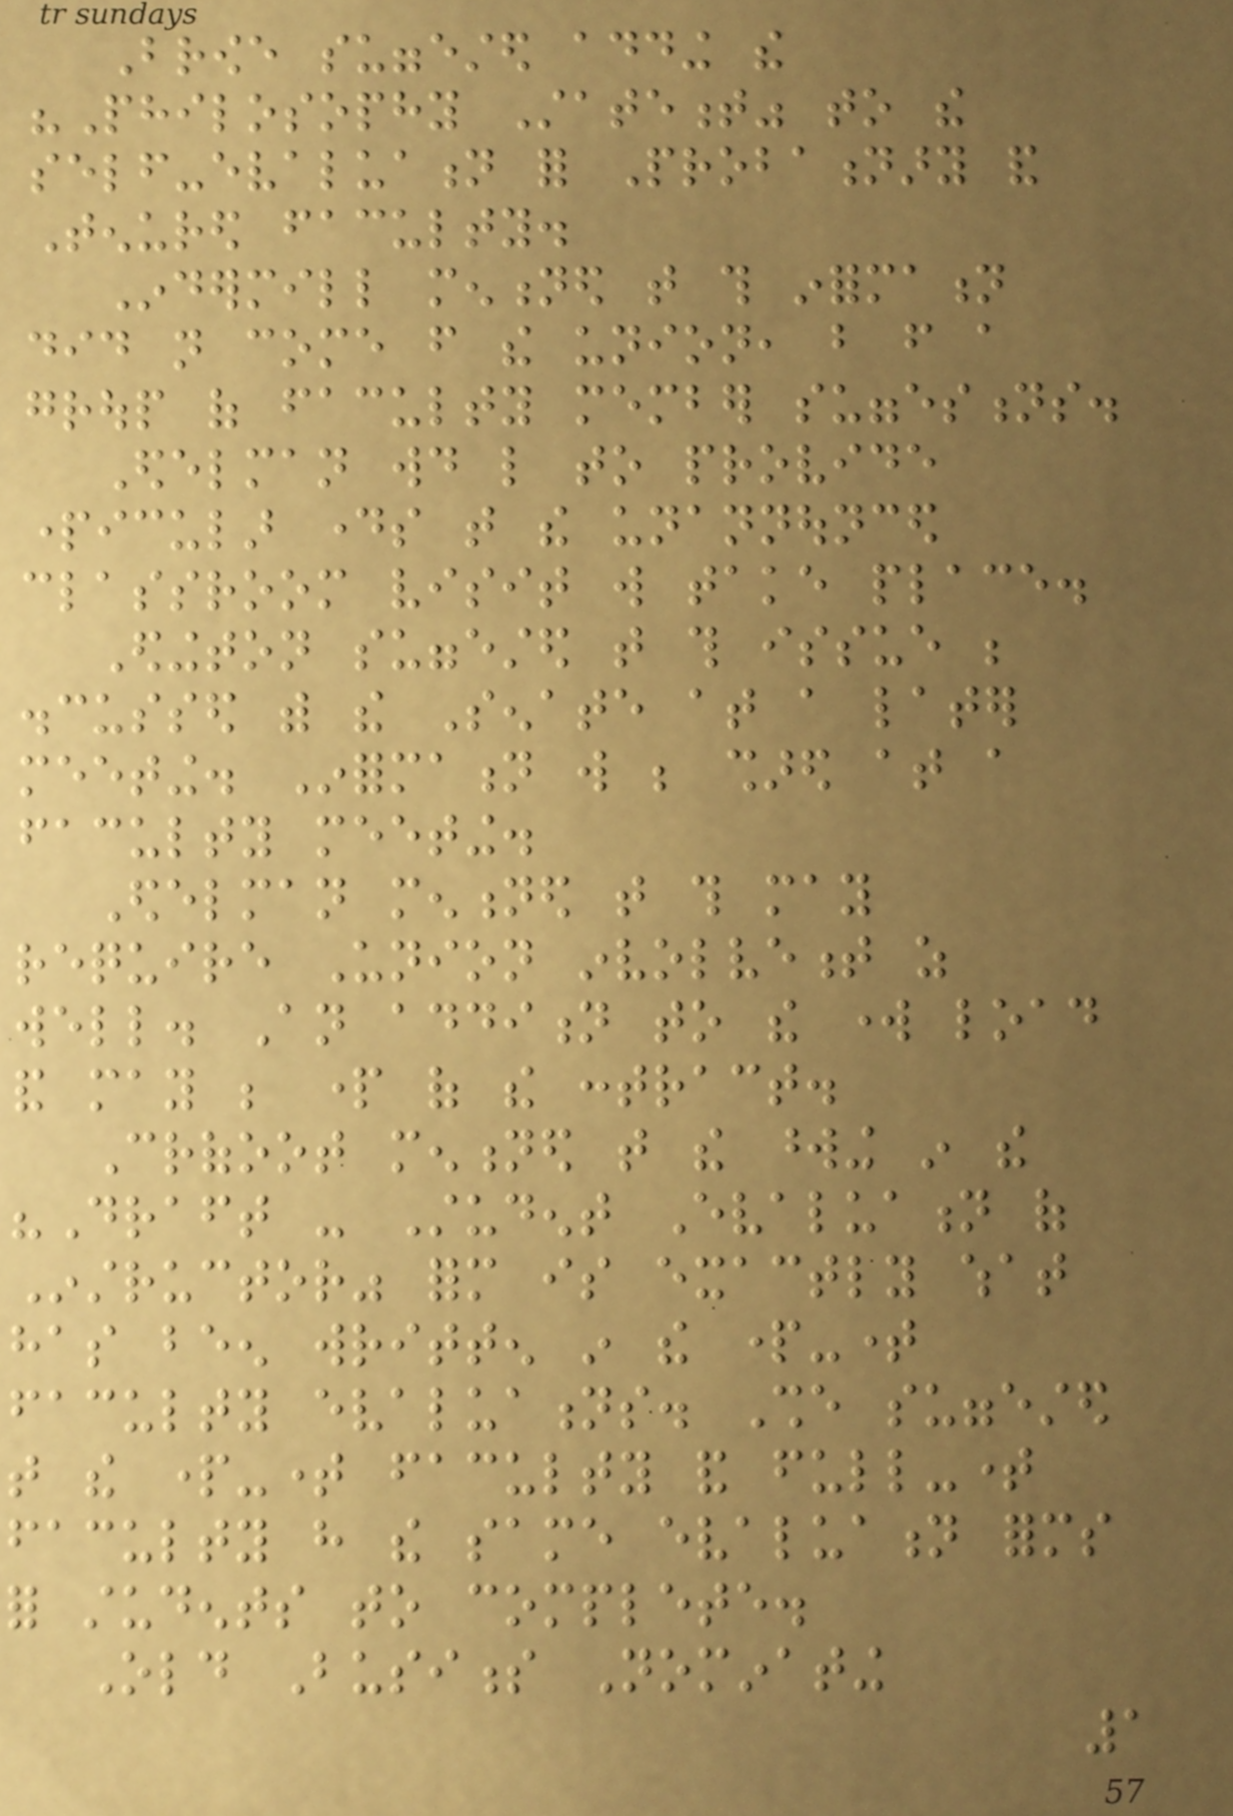Browe suggested adding the
"Philosophy Statement" to the
self-evaluation for Probationary and
Tenured faculty.
Indermill mentioned that this information
did not come from the union, but from a
group of faculty member suggestions.
Edelman would like to provide
particular days that the unannounced
classroom visit will take place.
Edington suggested that this issue be
discussed with the Senate at a later
meeting. Information will be shared at a
faculty meeting.
Edelman mentioned that this may
require Union involvement as
well. An addition to the work load
and may be part of the contract.
Crofoot mentioned that the wording in the
"Draft - Student Evaluation of
Instructor" form is exactly what
has been written in the part-time
faculty evaluations. She suggested
that the part-time faculty and full-time
faculty have the same evaluation forms
for students to complete.
Old Business Nominating
1
